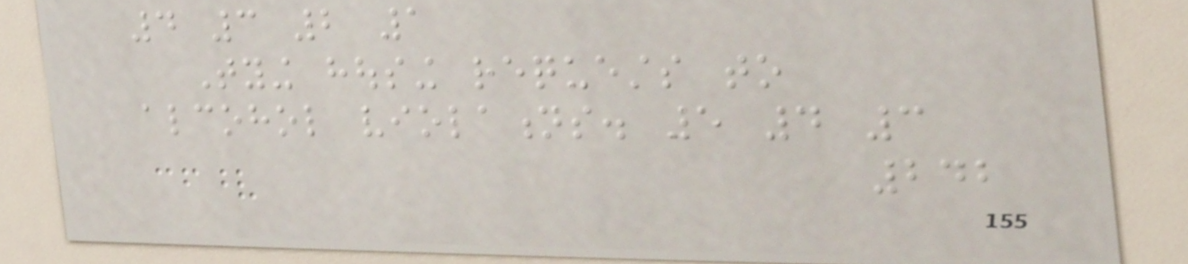4 3 2 1
Tying housing requests to
alcohol violations. 5 4 3
242
